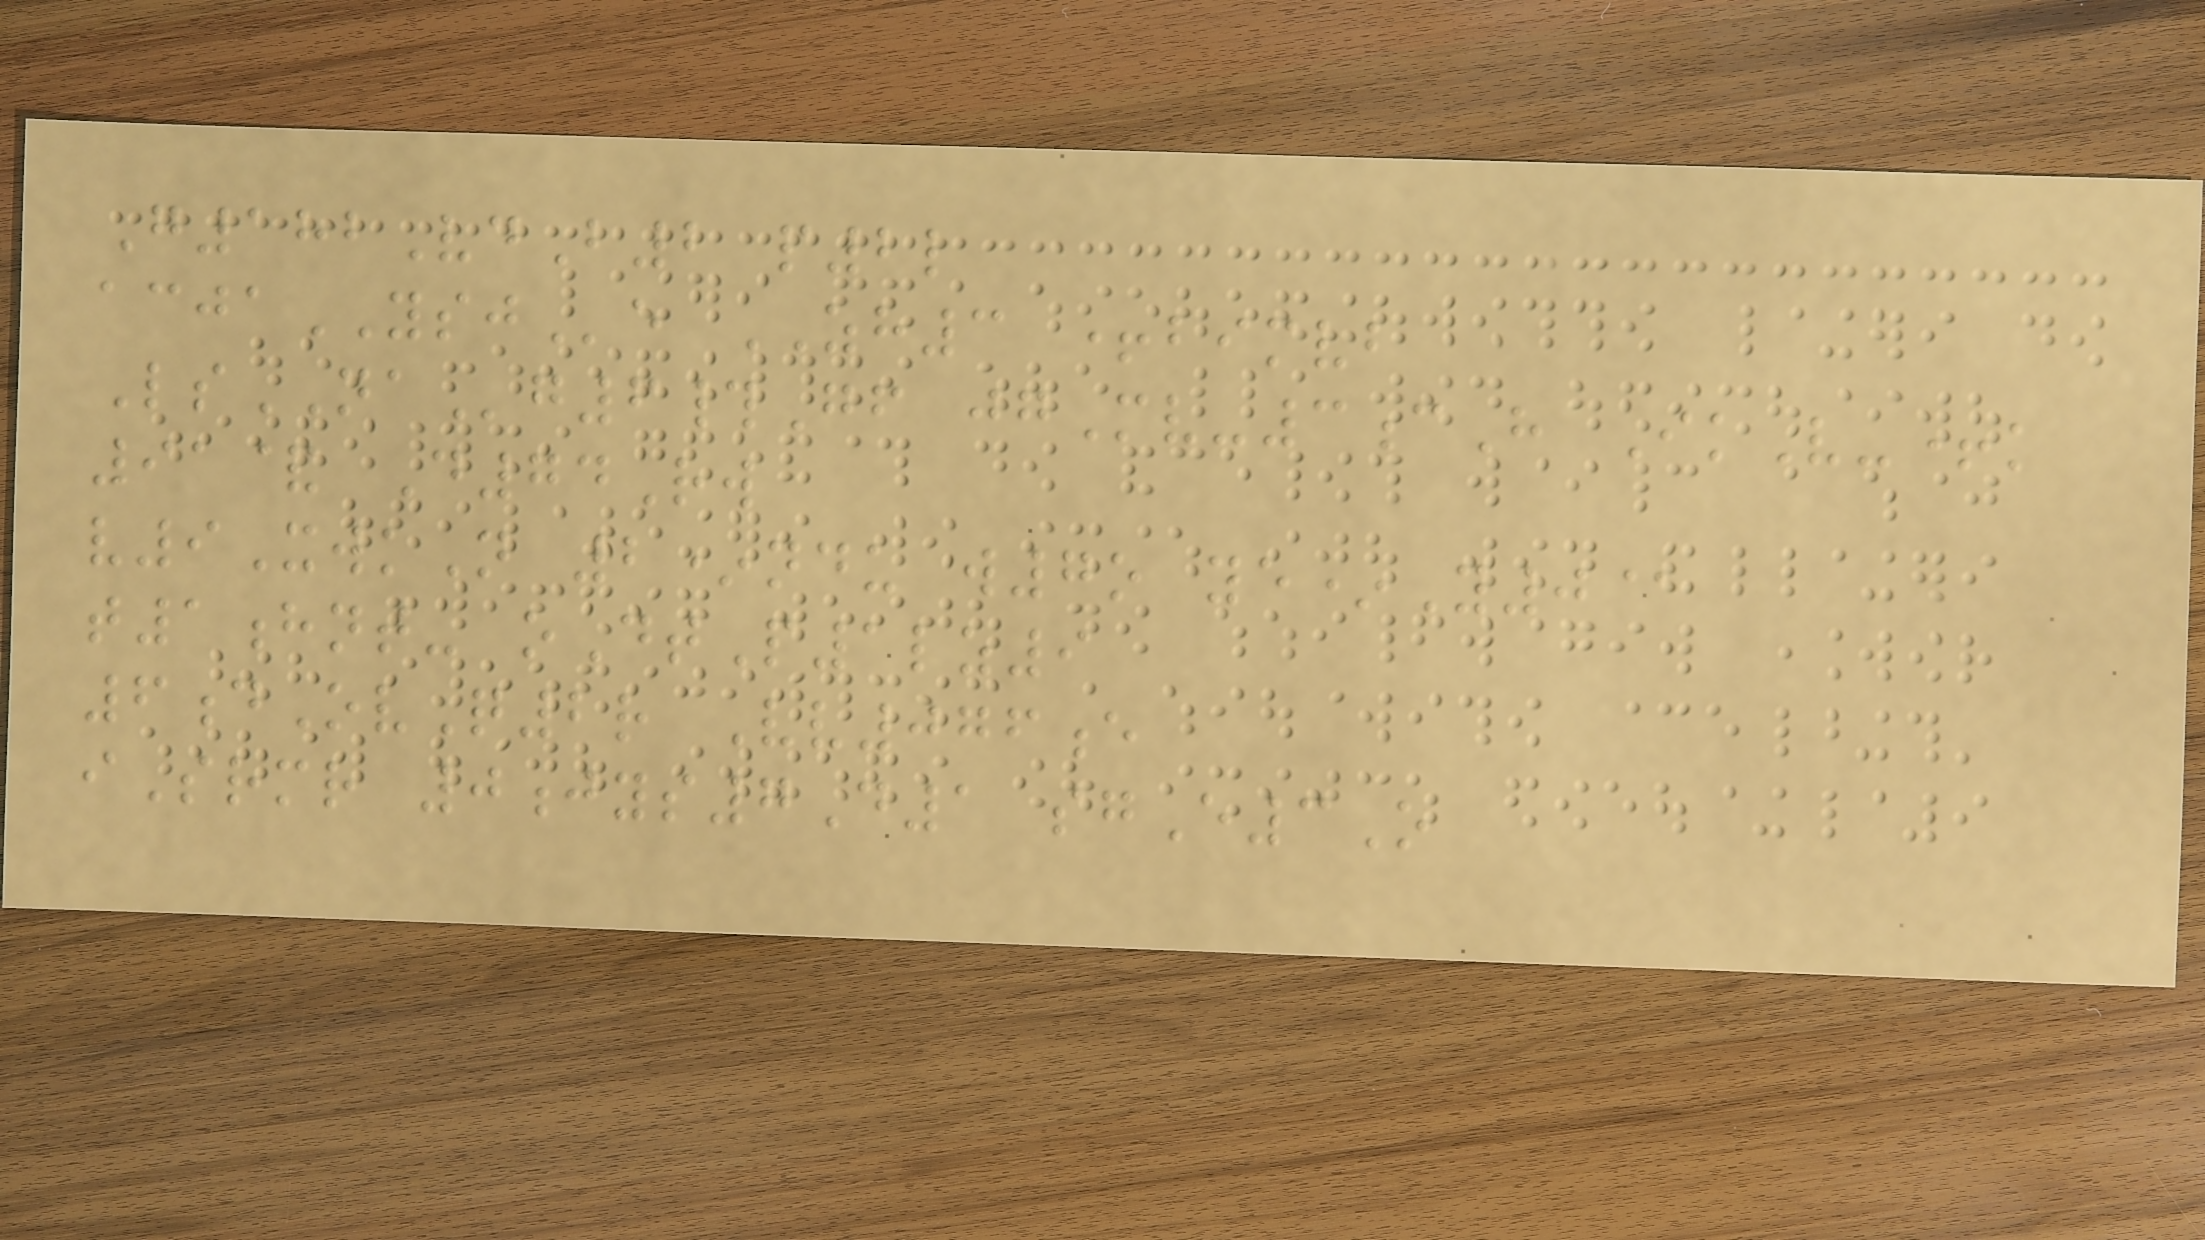G182VdB2 p2l
acjaYSJe ZH3 +bimvb
LsNAg6#Gf jgMv-3cH IkV-+k
91& D74Rw
v9XwkN 2*ndu w7o ye*Y0@
t1hnt- oDtP1lz9
6dOvQ2r Vv076e
iSrmr 0jys7D1 sgE3O
